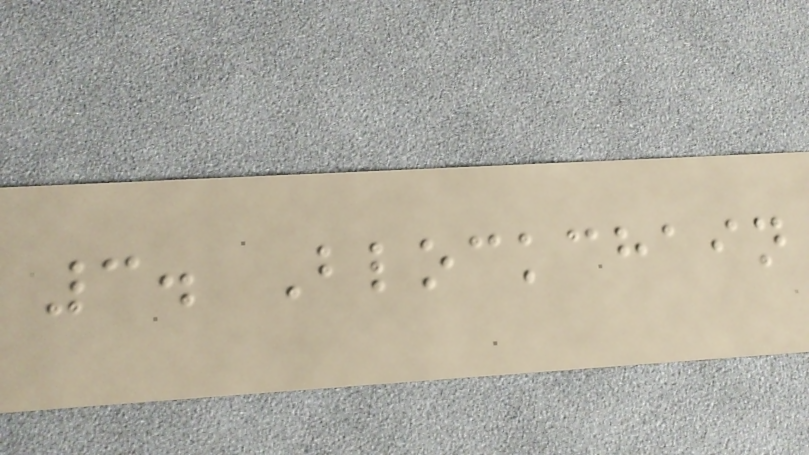3. Blockchain
